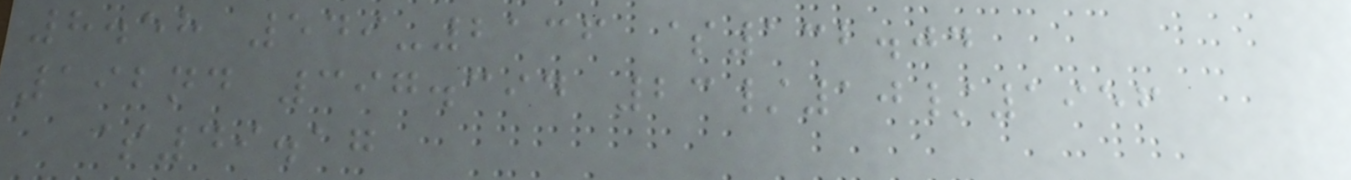8.58 549-2136 $132.04
192nd 397.394 23/10/1956
$49.17
